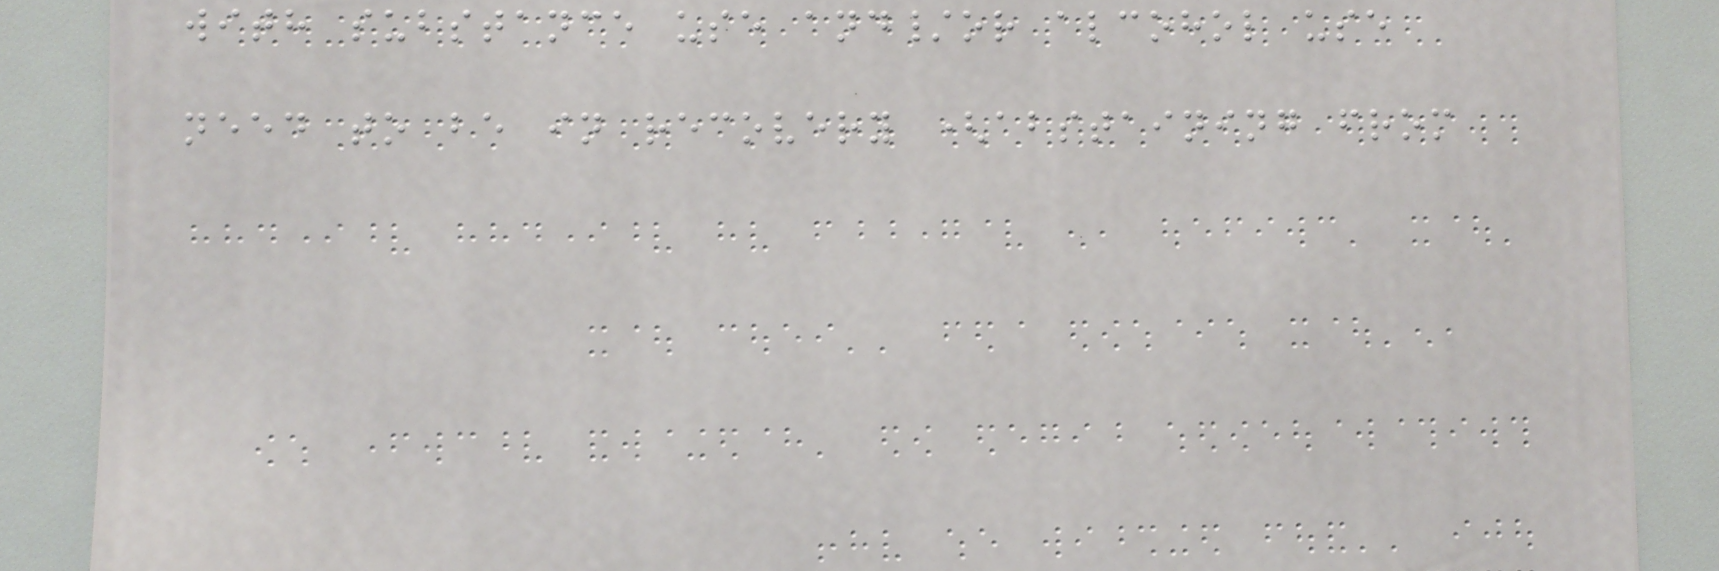with substance use and/or alcohol use
need to be in recovery (abstaining from
